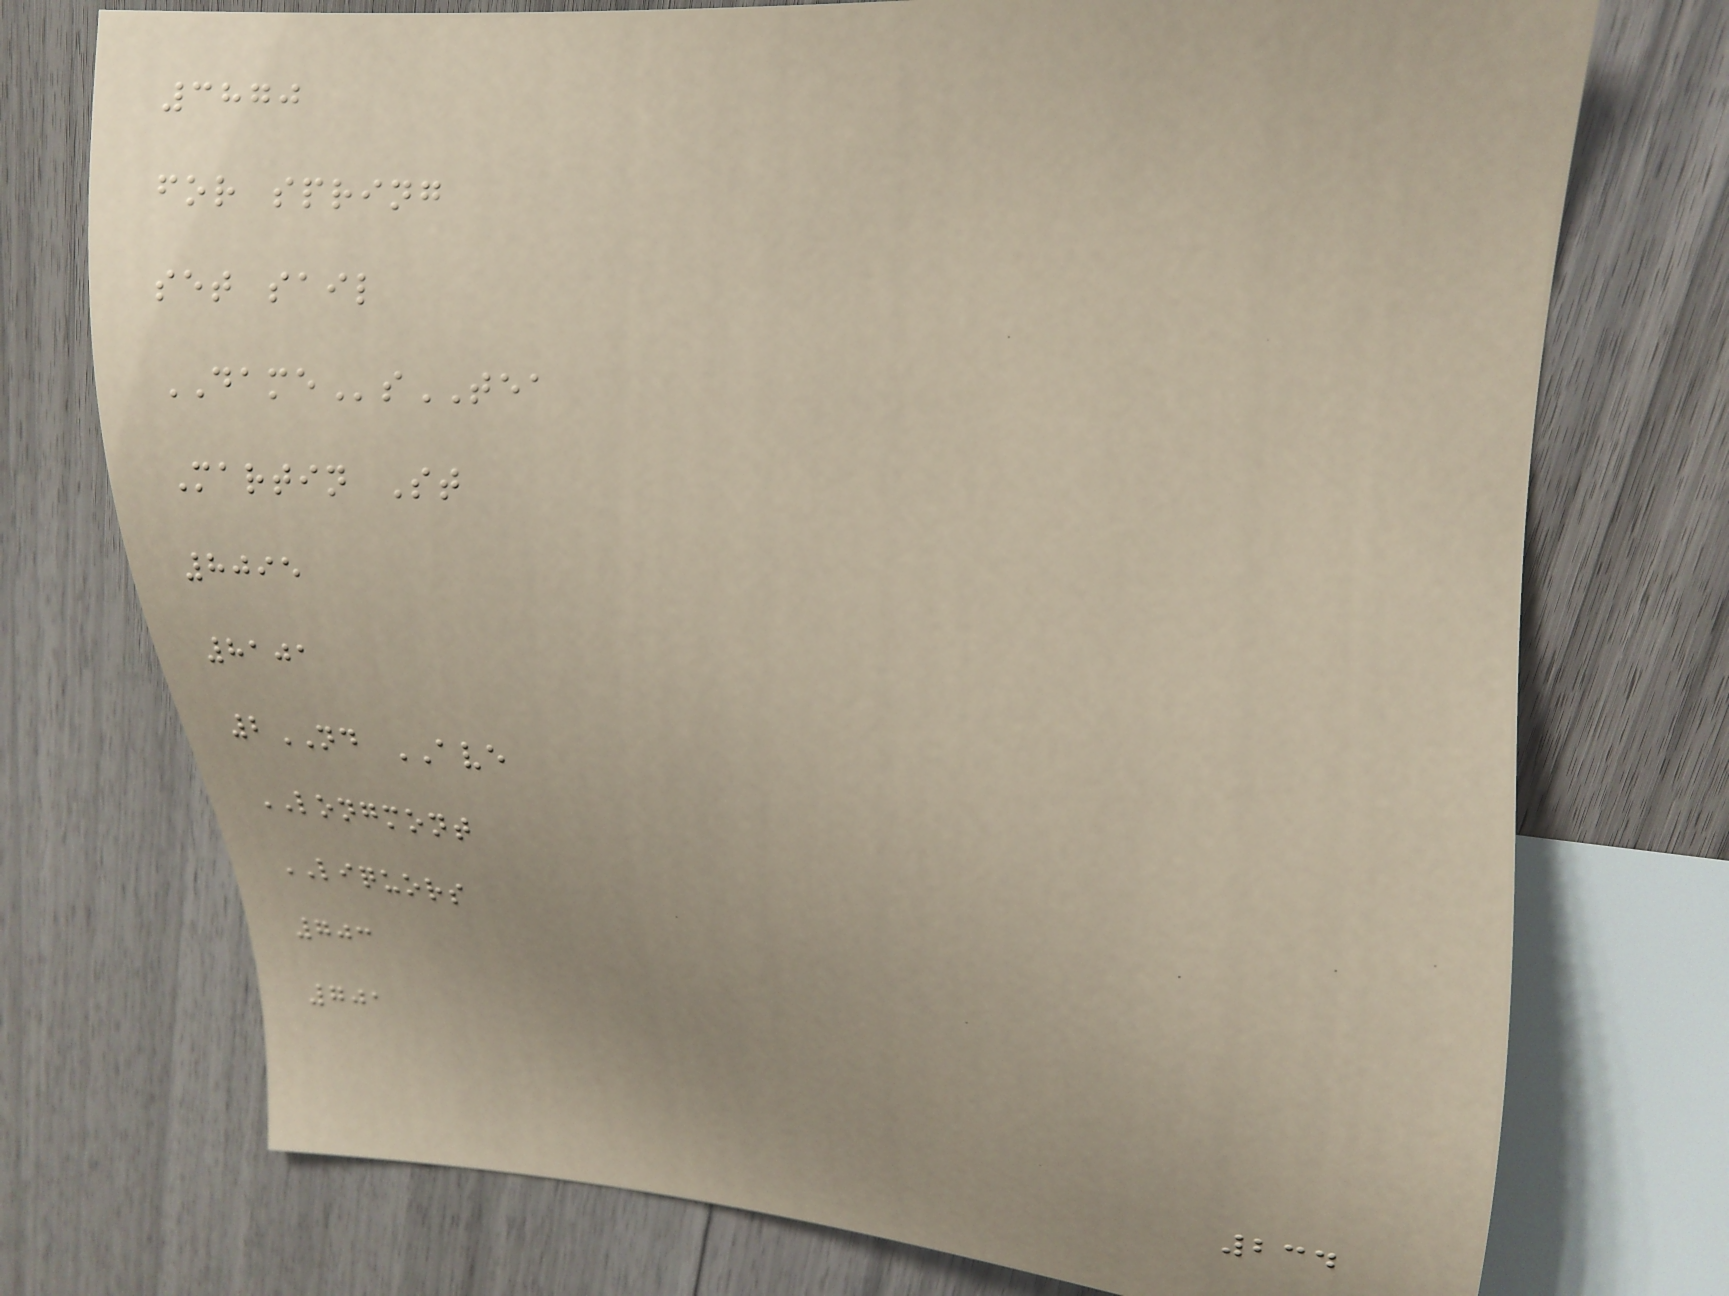3870
for spring
set sail
DAMEsTEA
Martin St
8095
8101
2ND AVE
LONGMONT
LIQUORS
703
701
234
